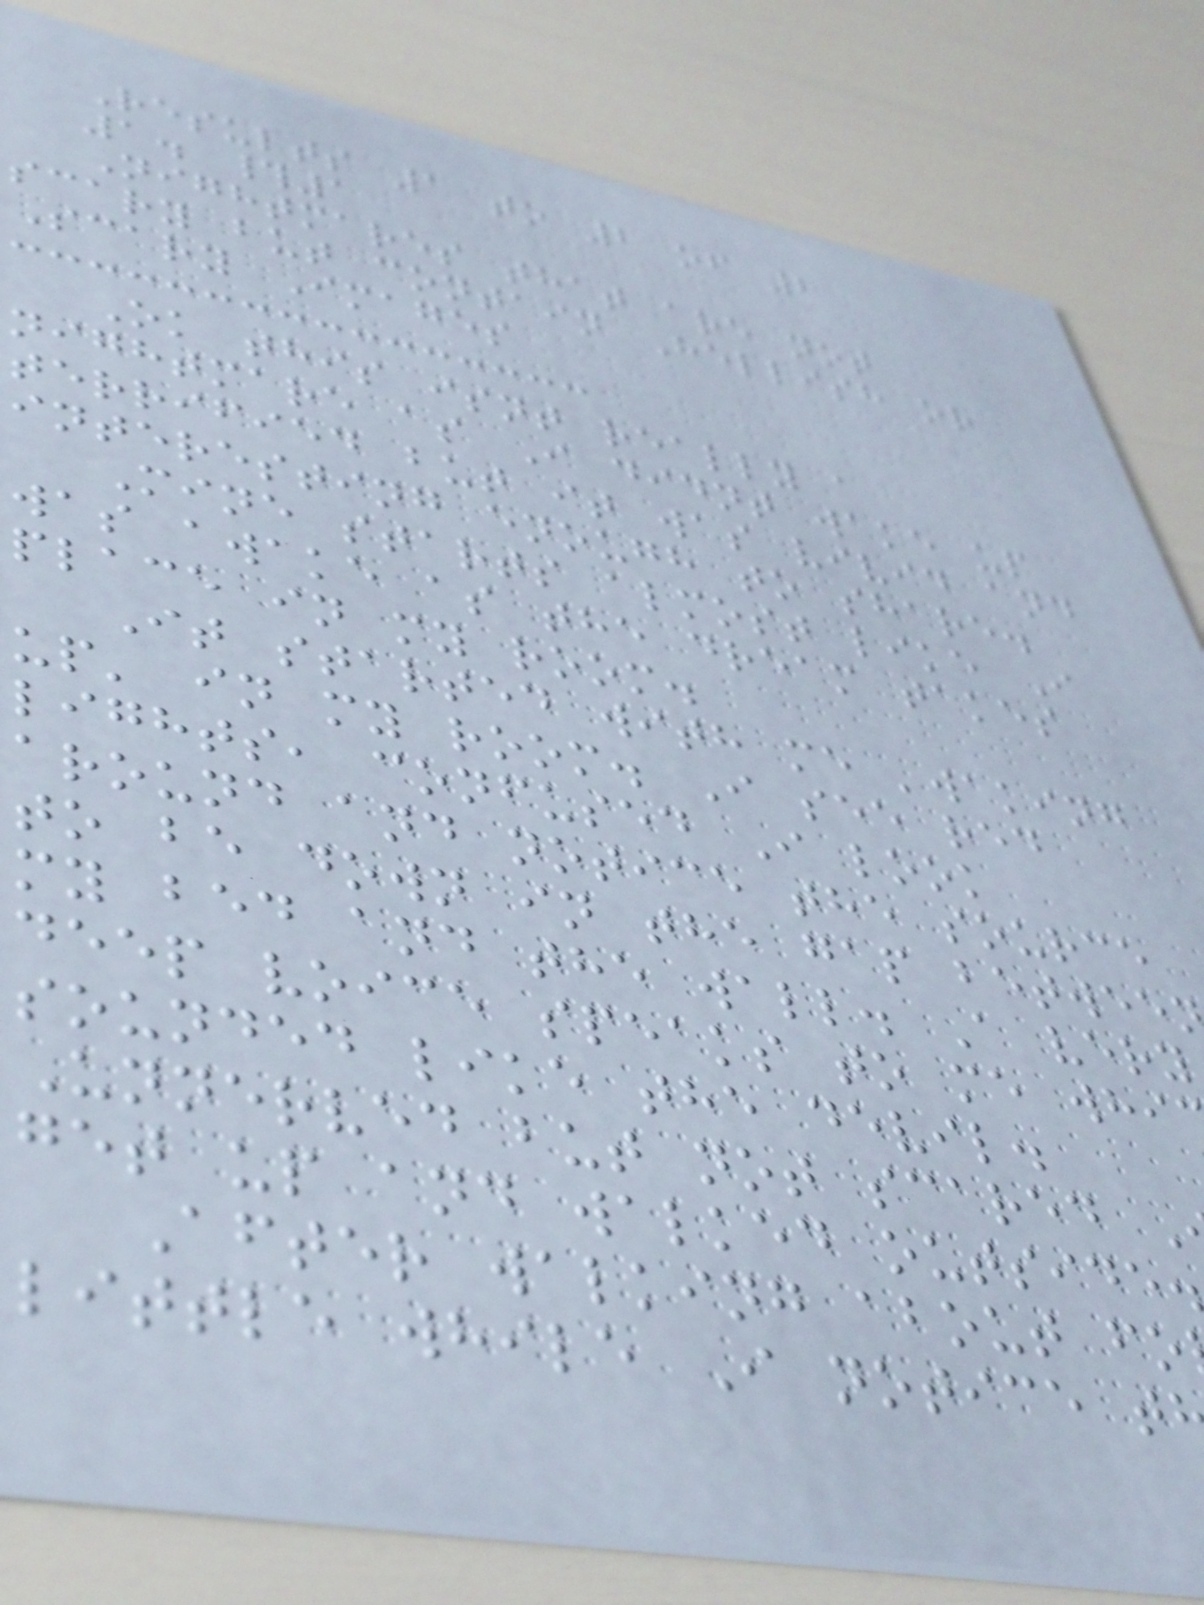Results 1 to 2 of 2
1. #1
Nightmares that are not
scary but contain Hellish or
Scary Images
Ok this isnt really a
nightmare as I didnt wake up
terrified but it was vivid and
interesting enough to share.
Mine starts almost like I
was awake as the dream takes
place in my room.
It started with me 'waking
up' in my room. I see red
lights, confused I look
around and notice the source
to be down in the gap betwee
my bed and the wall. A very
deep voice speaks to me whi
sounded like the devil.
Unnerved but not scared
get up and walked outside
After walking about fo
little while I notice t
